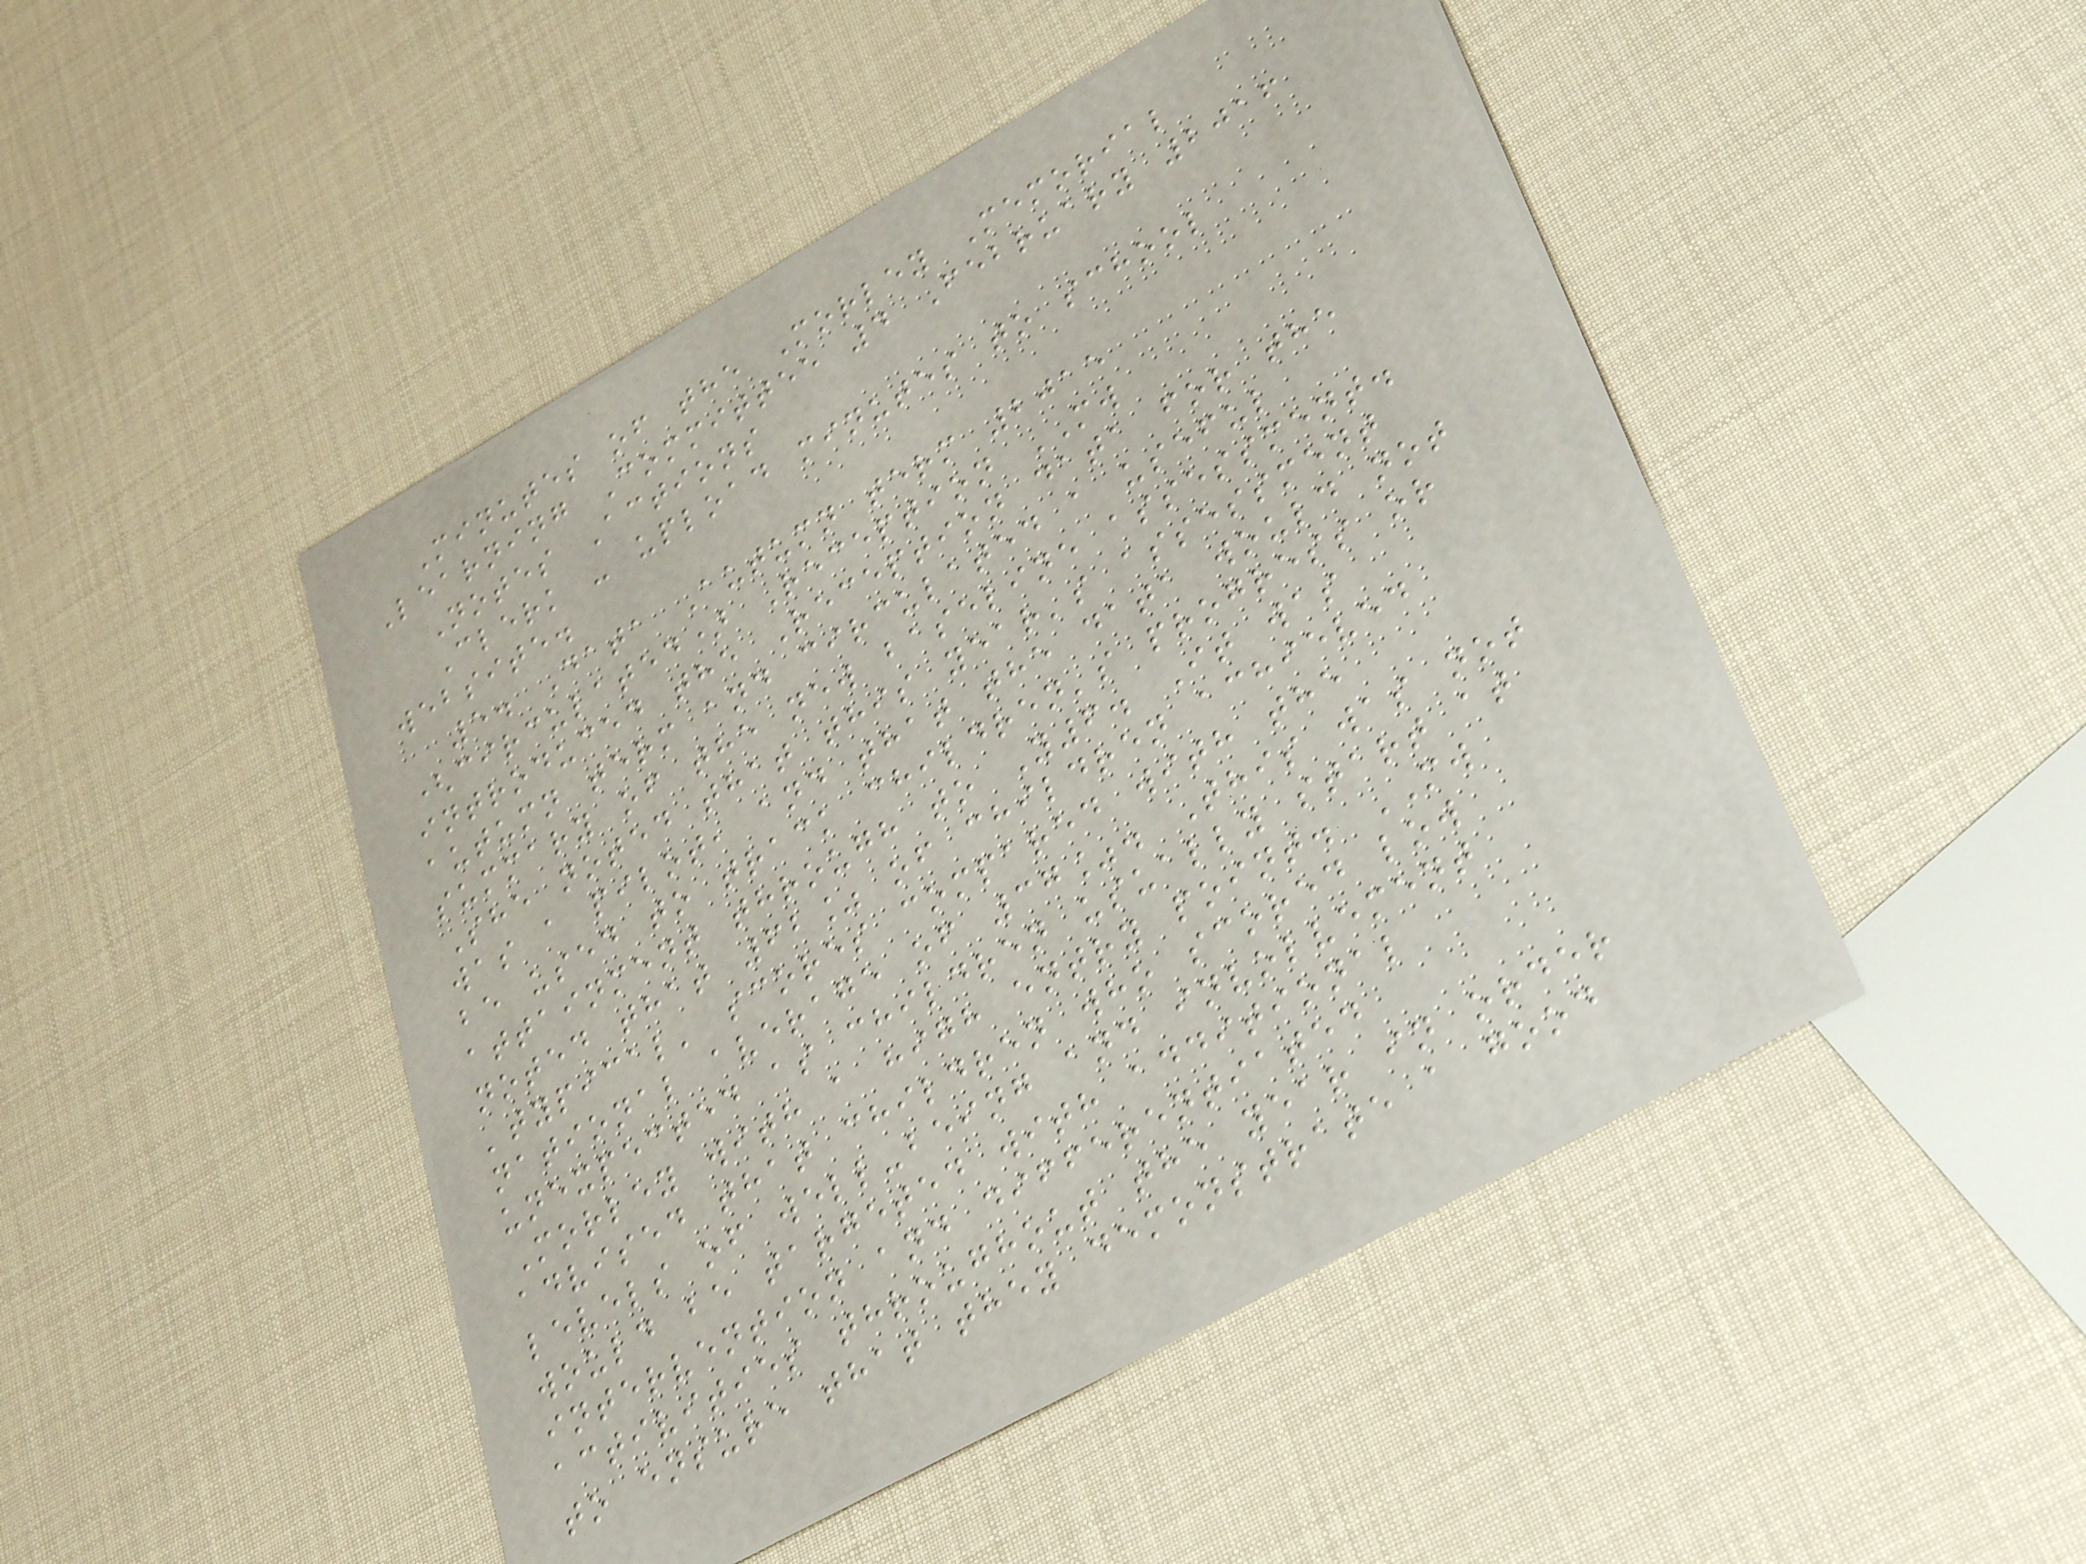Minutes of the Morley Memorial
Learning Committee 4 February 2016
Notes Actions
Clerk - upload minutes to school
website.
5. Data Autumn term 2015
(circulated) Reception MW
introduced the Reception data for the
autumn term and circulated a useful
summary of the new baseline assessment.
She noted that this year's assessment
was a pilot, and that the data would not
be used to track children's progress or
attainment through to Y6. It was
noted that 62% of children achieved
'typical' scores compared with the
national average of 37%. This was not
unexpected as children usually start at
Morley with a high entry point. MW
advised that children who scored low
levels of well-being and involvement
would be targeted with additional
intervention and differentiated
activities throughout the year in order
to ensure that they demonstrate a good
